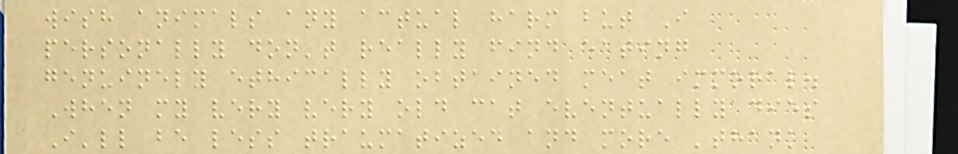wish animals any actual harm but I
personally don't really find eating
genuinely ethically obtained meat immoral.
When my very very old cat eventually dies
I'll be less traumatized and more 'thank
